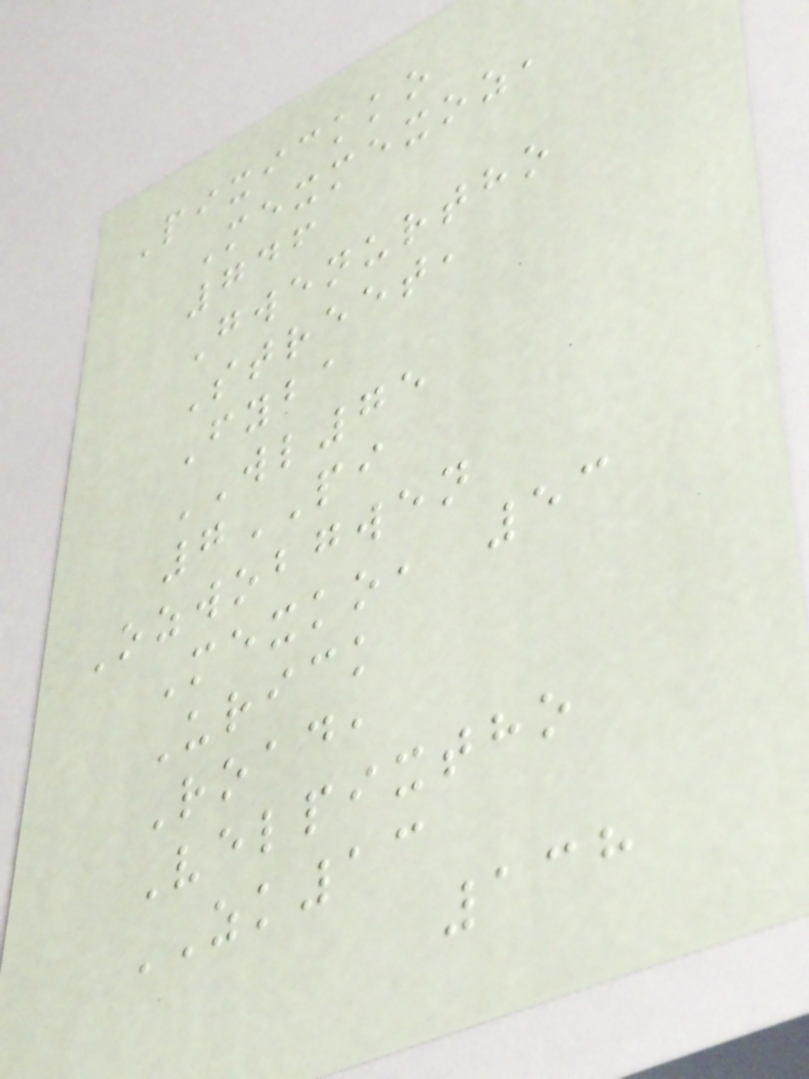Pixickko
Mexmexoz,
746
Gwenurtho
Street,
Fyba
WL75
7PI
Ozwobgwen
Mexko, 53
Urick
Road,
Velpixtho
ZK13
138
